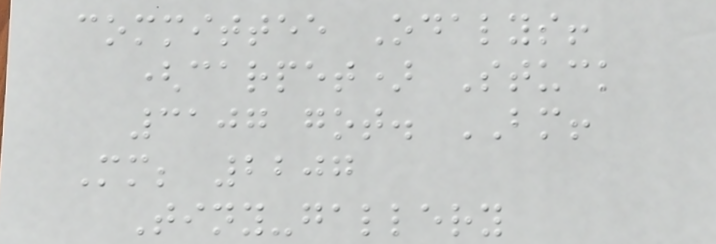committee Odalys!
(carpet) Stuck
3107 got. BM!
Mm; 2207
Tiny-gallery
